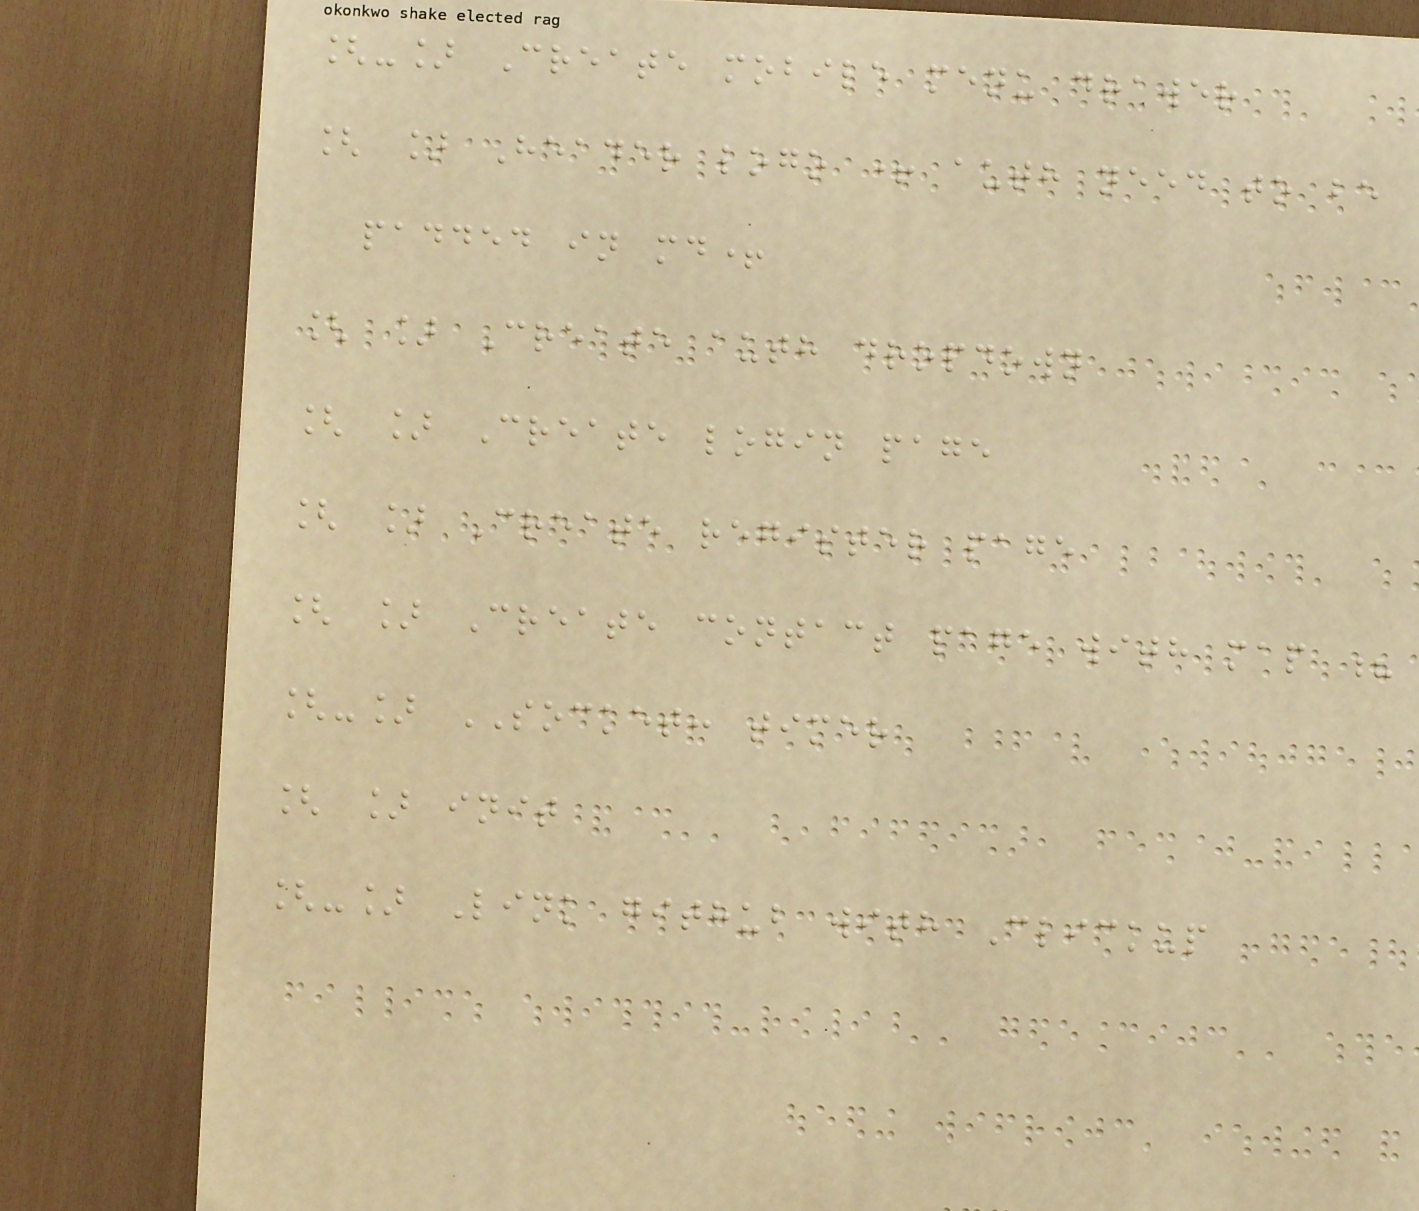[-] Create mobile menu drawer
[ ] Header logo + auth need to be
padded in md+
[ ] Create auth dropdown
[ ] Create login page
[ ] Create register page
[ ] Create contact page with map ?
[-] SOCKET: timer
[ ] init
[-] Link github with Clickup
